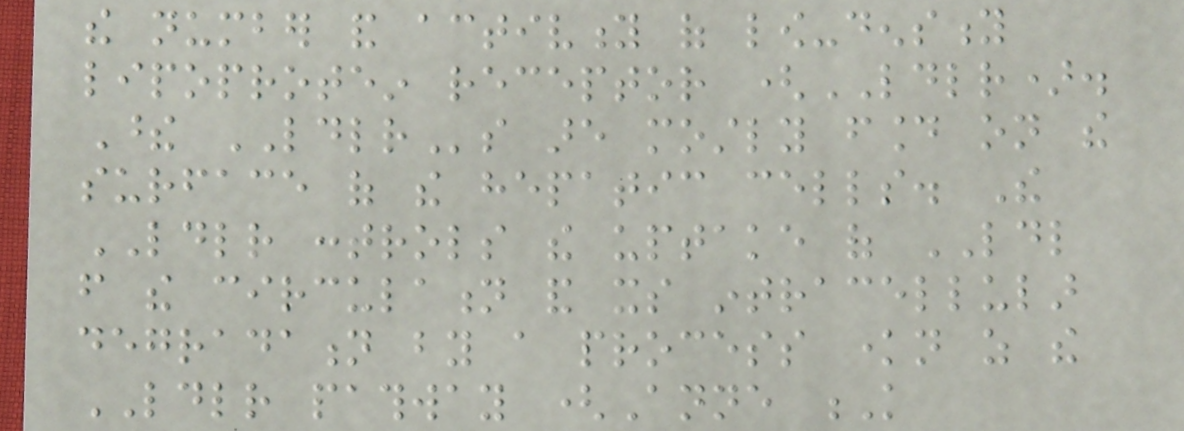the number and activity of low-density
lipoprotein receptor (LDLR).
These LDLRs are mostly found on the
surface of the hepatic cells. The
LDLR controls the uptake of LDL
from the circulation and its intracellular
degradation by a process known as the
LDLR pathway (Anne K
